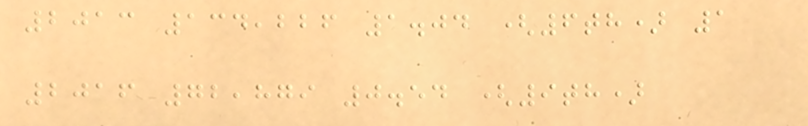2013 134,226 1.04 (6th) 1
2016 72,879 0.54 (9th)
